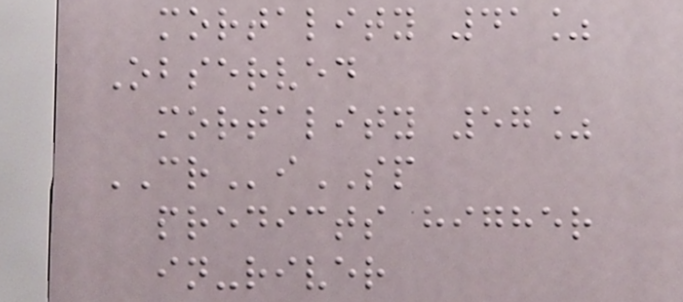mortality 41%
Observed
mortality 57%
CRiSP
predicts higher
in-river
